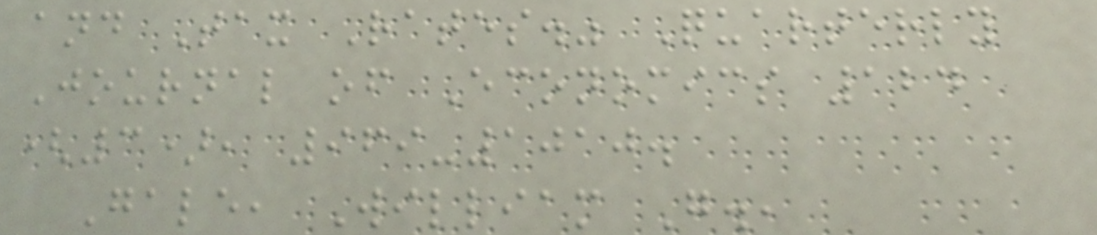and Tax Rates." Quarterly
Journal of Economics 124
(3), 969-1010.
Gale, William G.,
